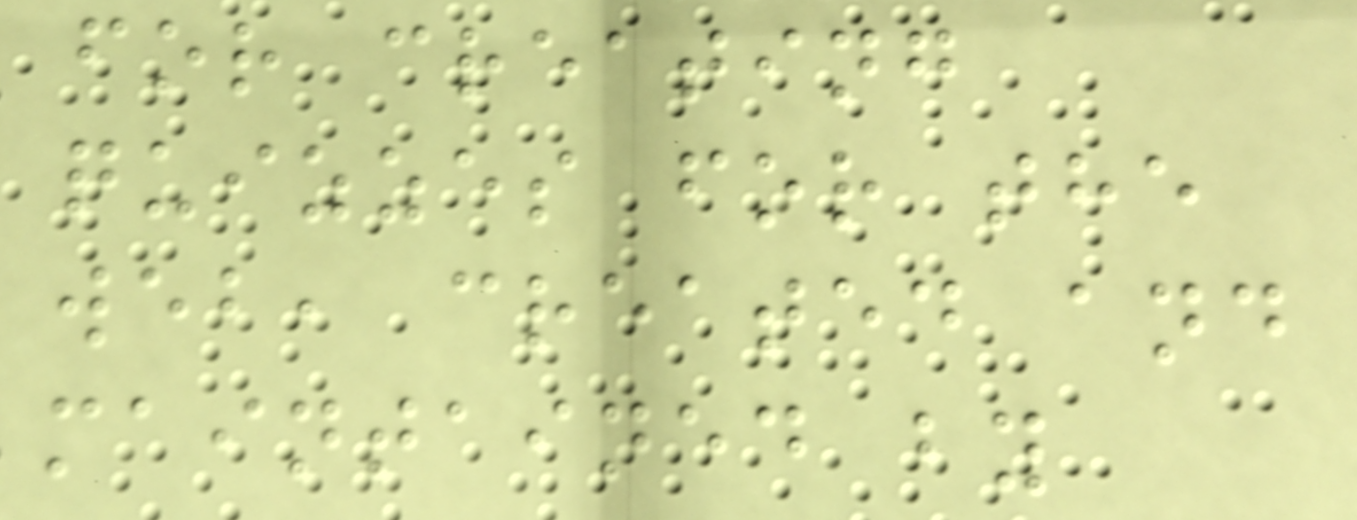for creating
quizzes for the
web, created and
maintained by
